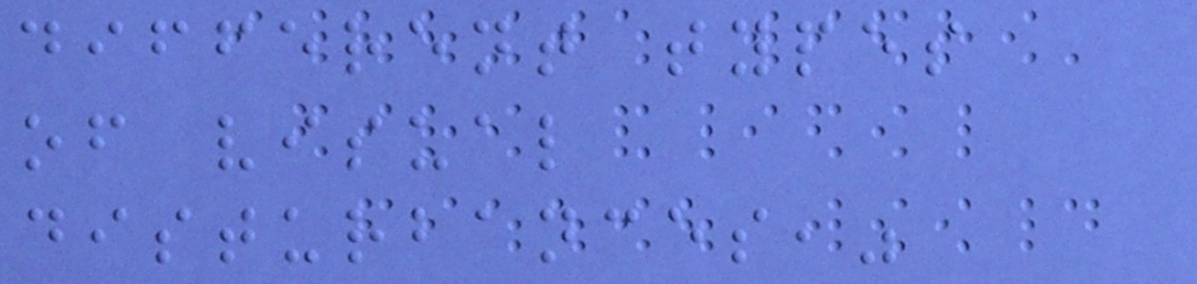different types
of visual
disturbances,"
